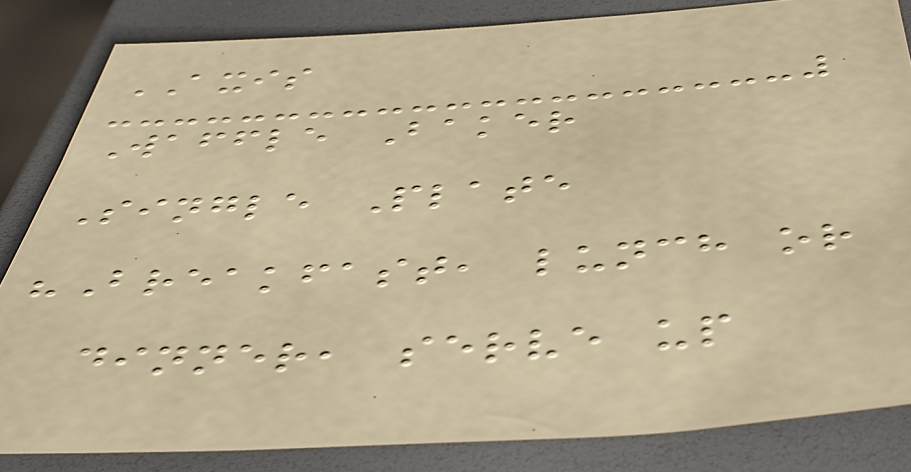AXIS
Waffle Baker
Single Plate
"Breakfast, lunch or
dinner, serve up
